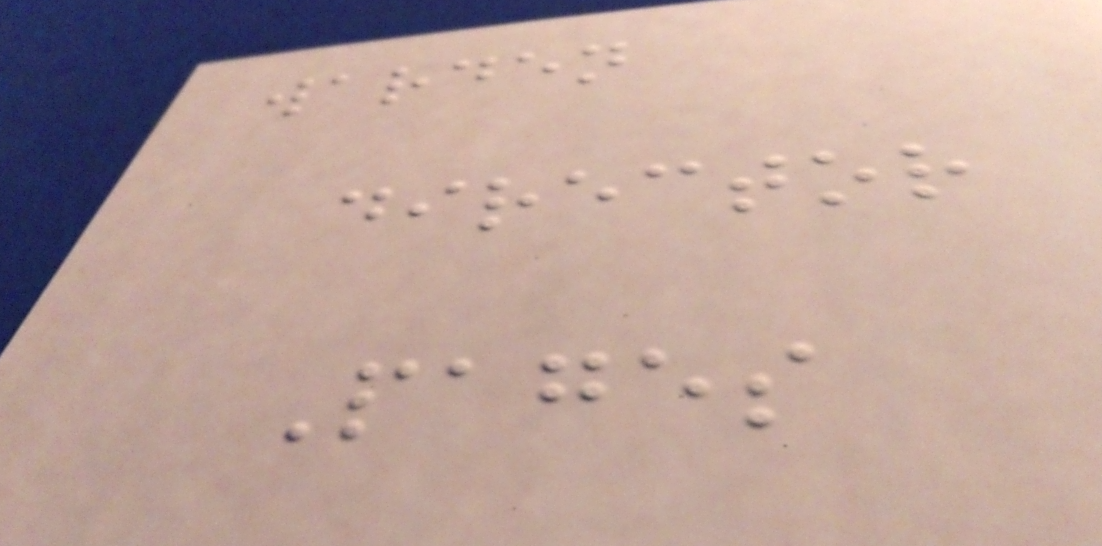warden
director
Pages
